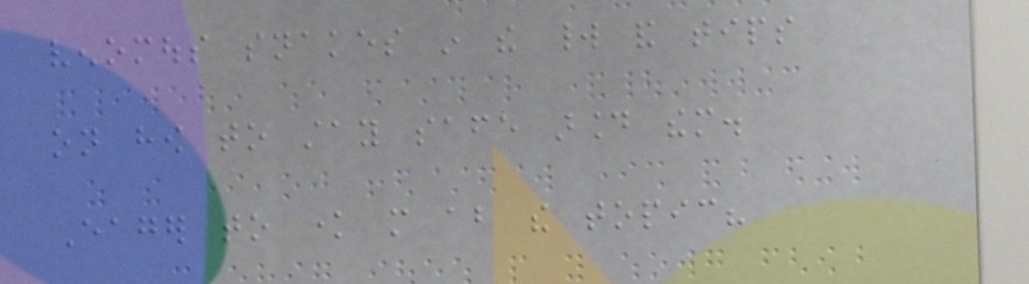venomous snakes in the world and tips
on how to stay safe around them.
Eager to know more about the topic?
